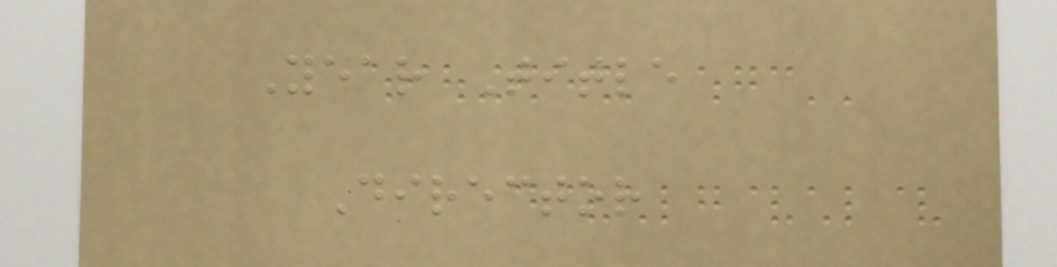Year Title
Director
